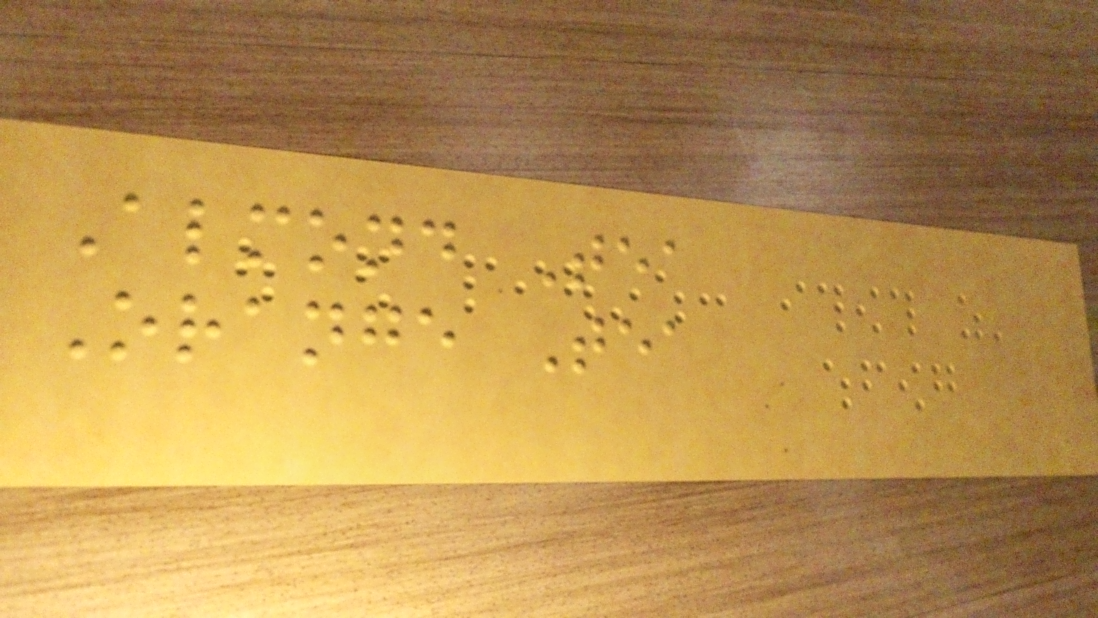Almond Tea
Orange Tea
